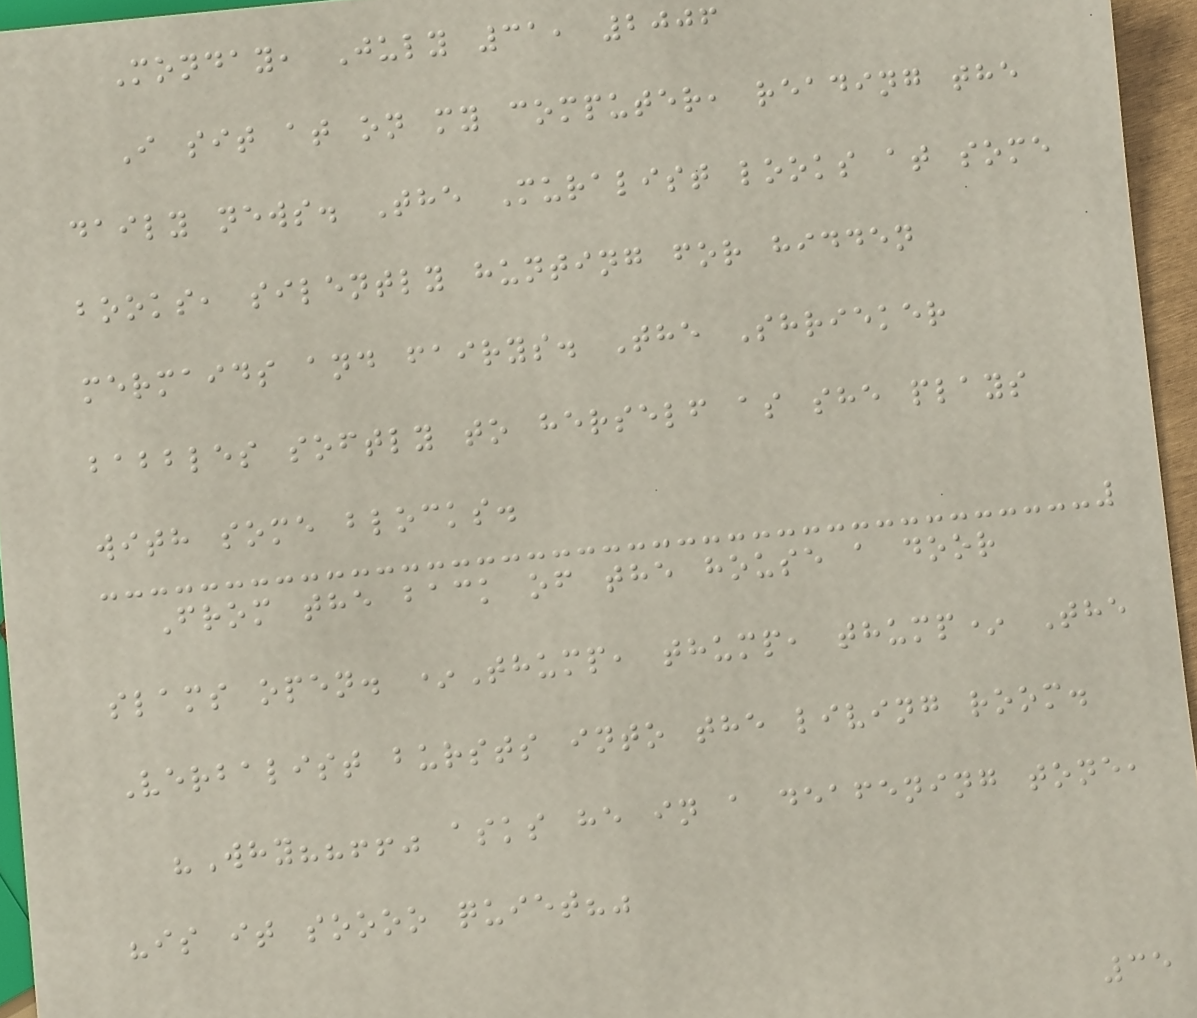Monday, July 31, 2006
I sit at on my computer, reading the
daily news. The Muralist looks at some
books, silently hunting for hidden
mermaids and fairys. The Shrieker
babbles softly to herself as she plays
with some blocks.
From the back of the house a door
slams open. *Thump, thump, thump* The
Verbalist bursts into the living room.
"Why??!!" asks he in a deafening tone,
"is it soooo quiet?"
35
